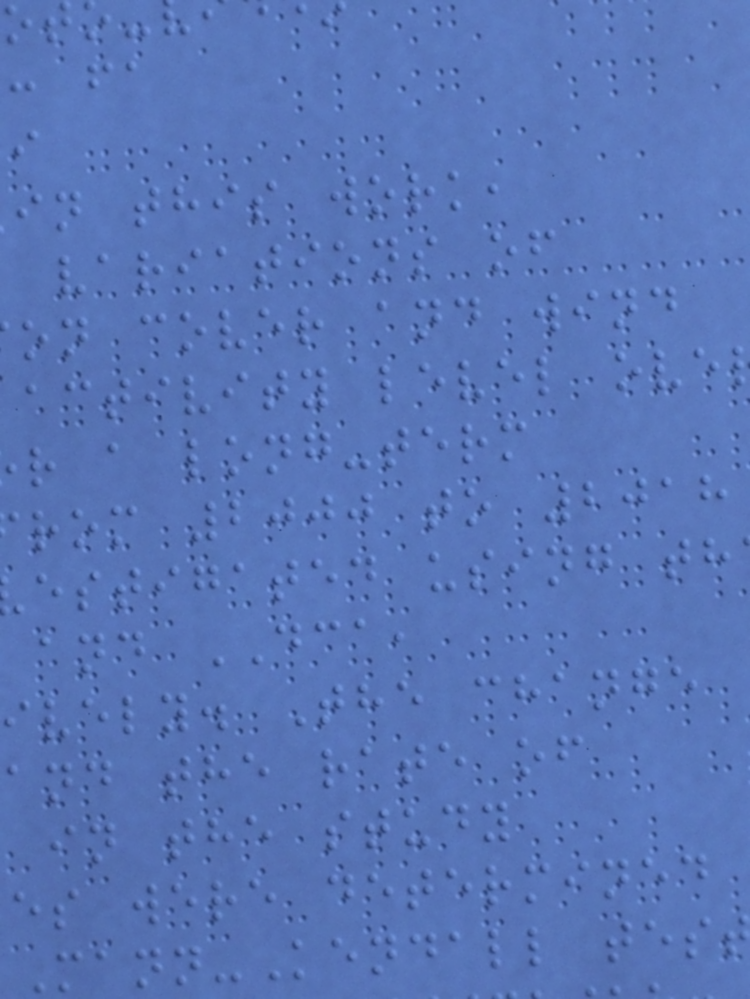: fa
in this work,
variations of
on cover and wind
activity level ove
r a long-term
rom 2000 to 2018
estigated using th
and DCA,
ively. The change
and the rate of
in the study
es were determined
Mann-Kendall tes
